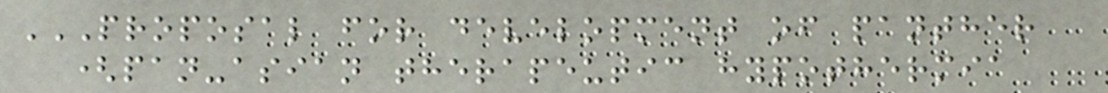PROPOSAL FOR DEVELOPMENT OF PANTHER
(PAN-ASIAN THERAPEUTIC HYPOTHERMIA
